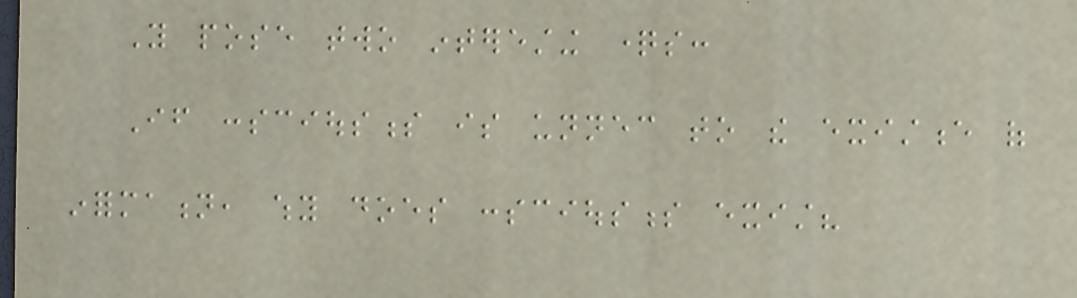You pose two interesting questions:
If consciousness is unnecessary to the existence of
information, why does consciousness exist?
